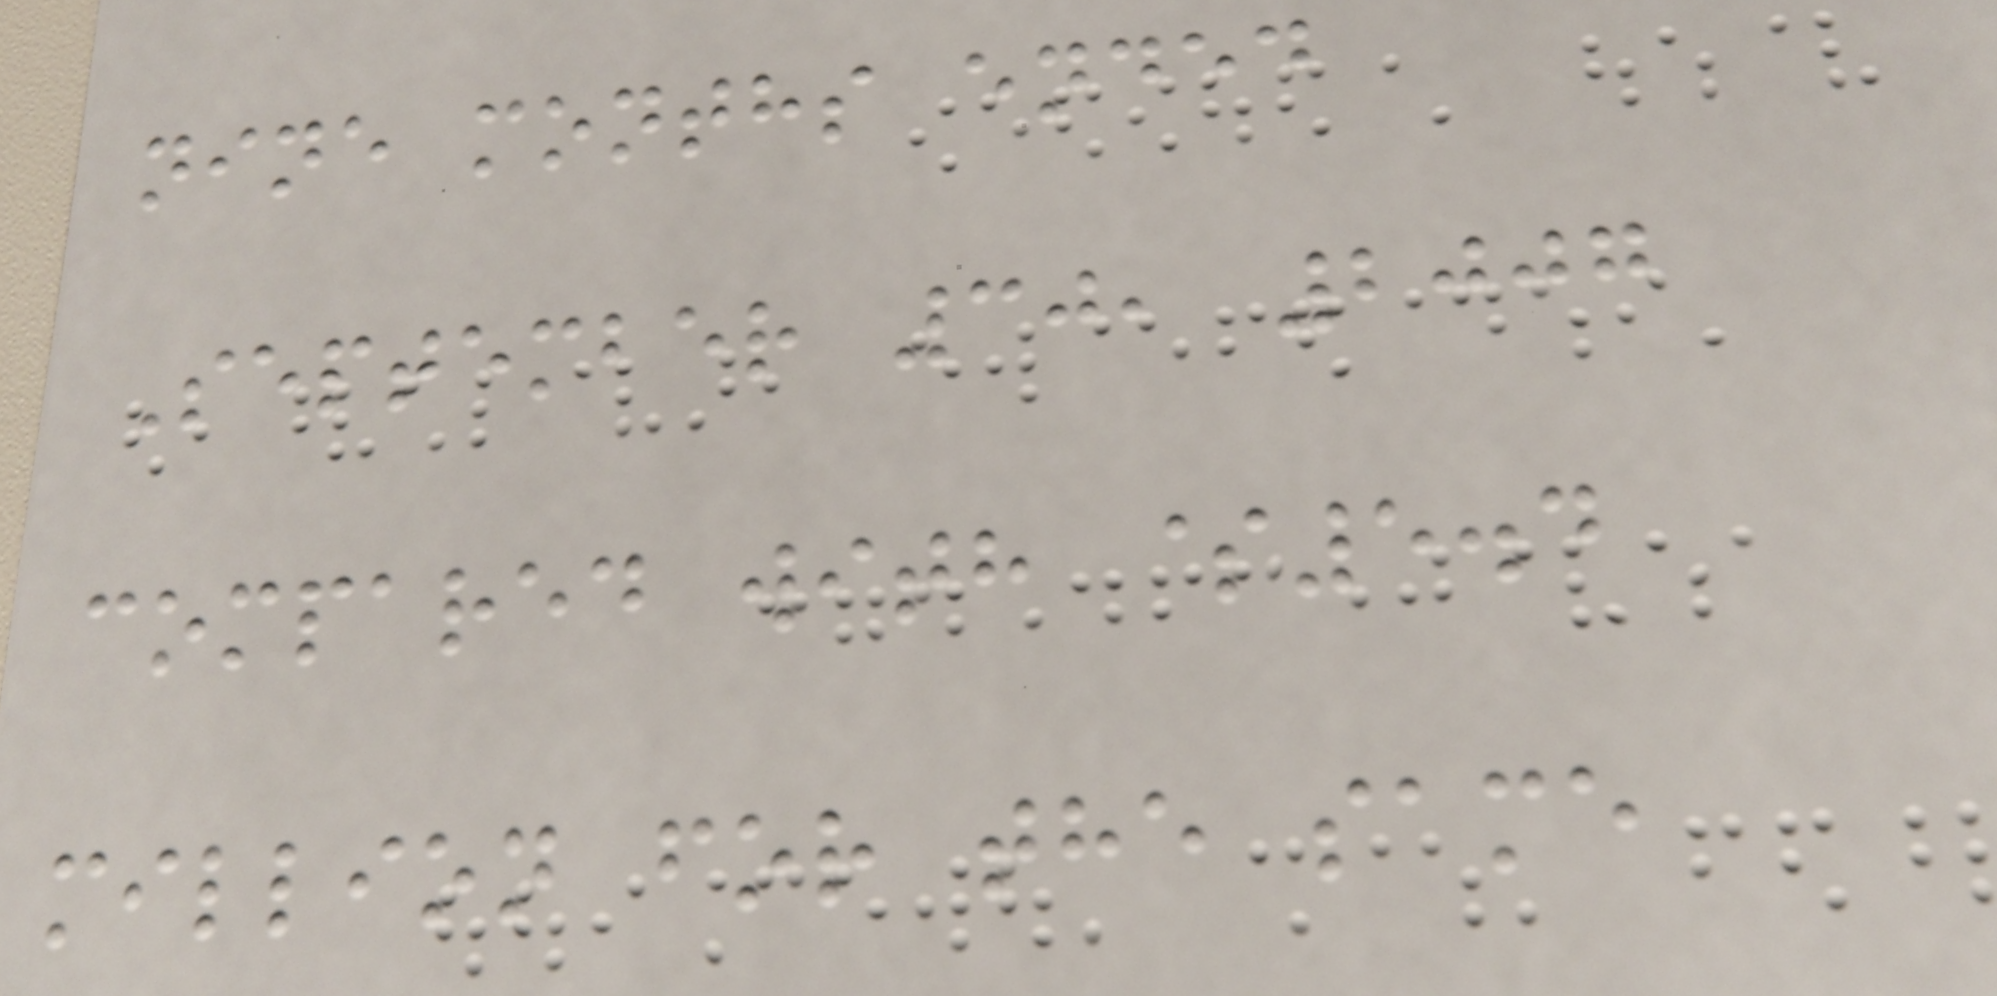nine months ended
September 30, 2007
compared with $5.4
million for the same
